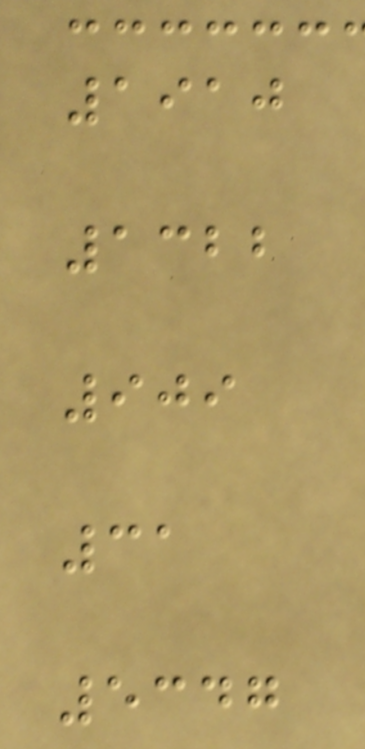1910
1322
909
31
5347
